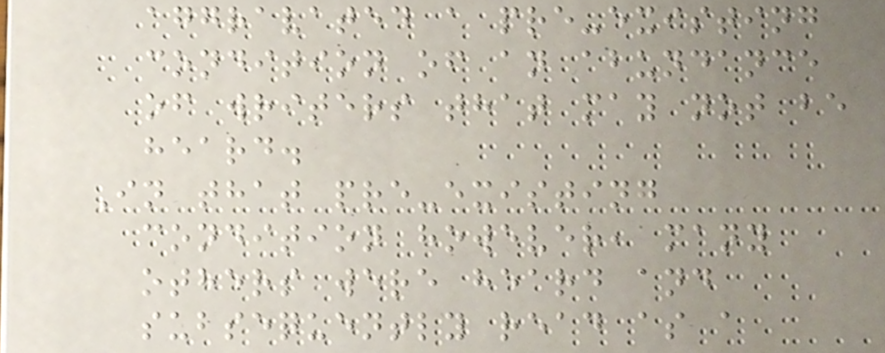aggravated a pre-existing
condition of an abundance
of writers that may not be
heard.
In that pre-existing
condition however, many
others were heard and
subsequently read as a
